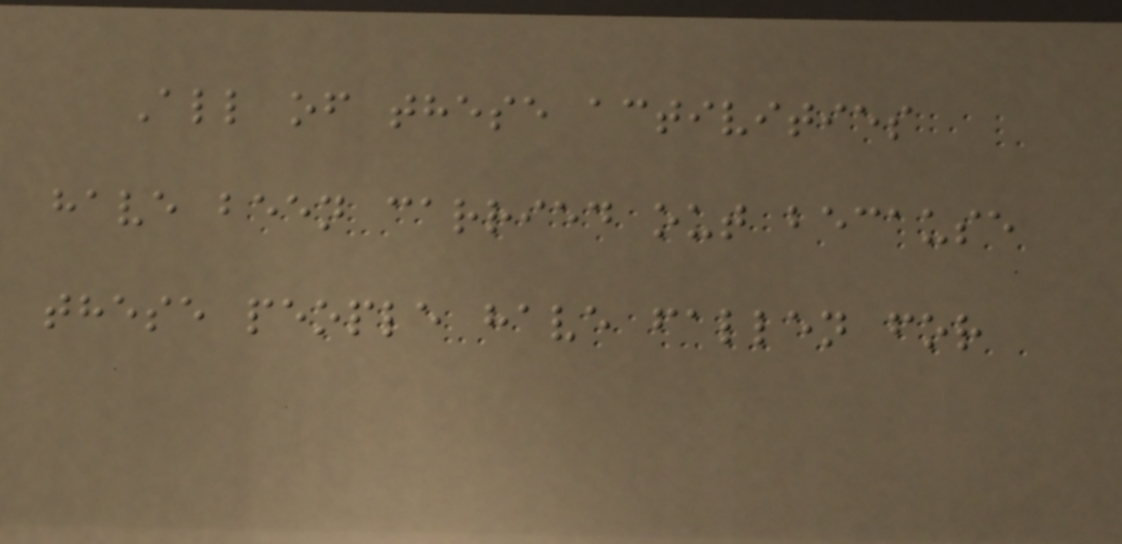All of these activities
have been carried out because
these people have fallen for
